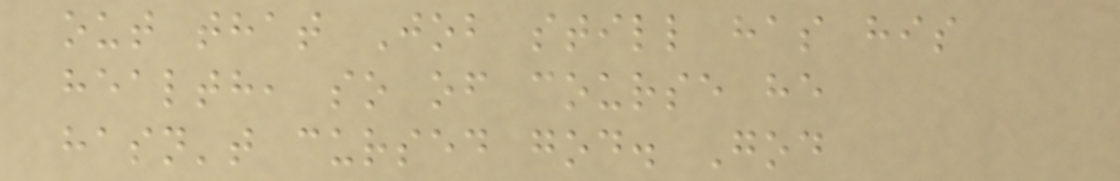out that Job still has his
health, so of course he
hasn't cursed god. God
